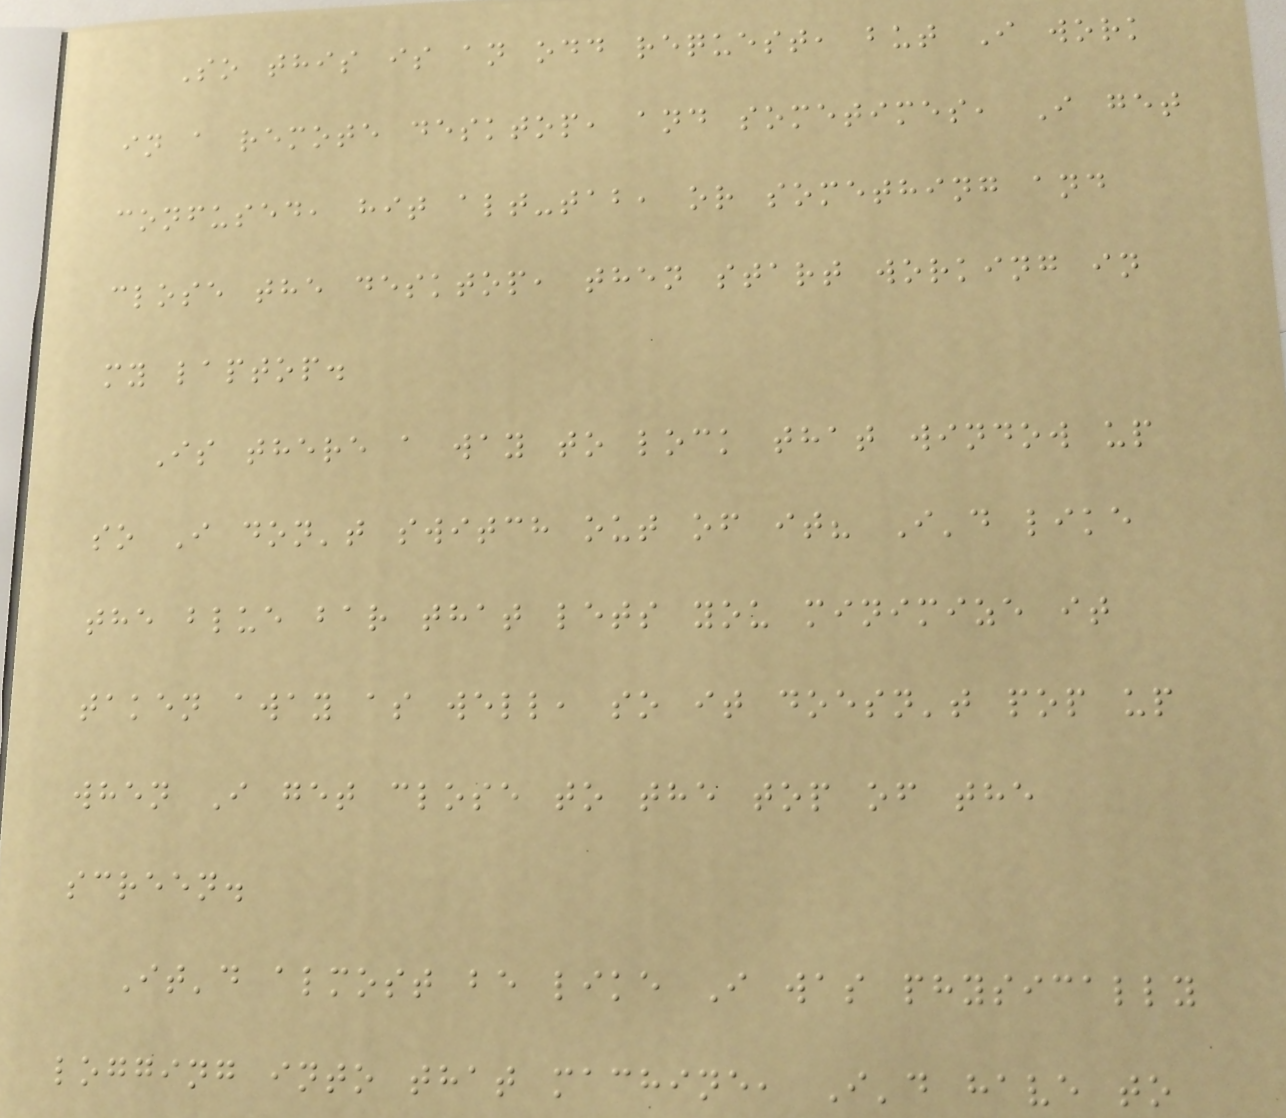So this is an odd request, but I work
in a remote desktop, and sometimes, I get
confused, hit alt-tab, or something and
close the desktop, then start working in
my laptop.
Is there a way to lock that window up
so I don't switch out of it? I'd like
the blue bar that lets you minimize it
taken away as well, so it doesn't pop up
when I get close to the top of the
screen.
It'd almost be like I was physically
logging into that machine, I'd have to
